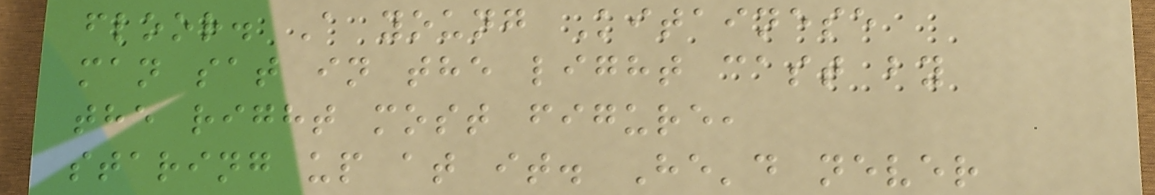floor. A young Kitainese
man sat in the light cast by
the right most figure,
staring up at it. He'd never
